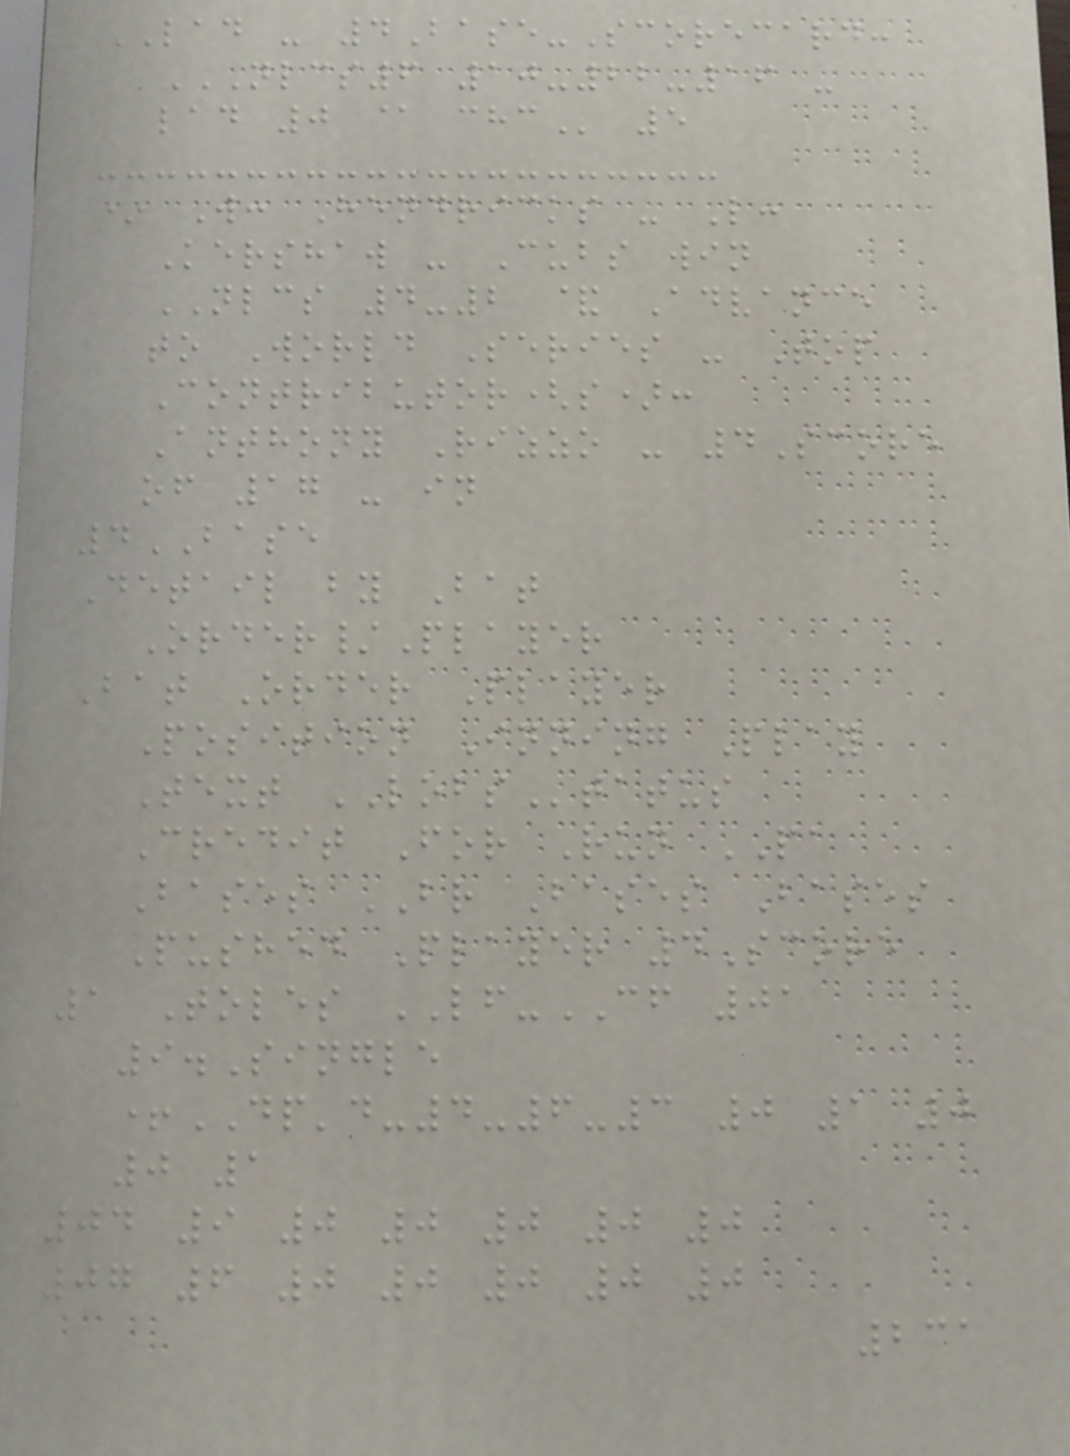LAD - 4Base-Scorecard:
NLCS6 10-22-16 -
LAD 0 @ CHC 5
* W: Hendricks - L:
Kershaw - Cubs win
NLCS 4-2 & Advance
to World Series - Top
Contributor(s):
Anthony Rizzo - 4Score
of 17 - in
4BASE
Detail by Bat
Order/Player
Bat Order Player
Position Inning Play
Text LOBStatus
Credit For Run PA
Bases BR Bases Bases
Pushed Player 4Score
1 Toles LF-CF 01
9.Single
+DP'd-4-6-3 0 1 0
0 1
04 9 0 0 0 0 0
07 6 0 0 0 0 0
231
